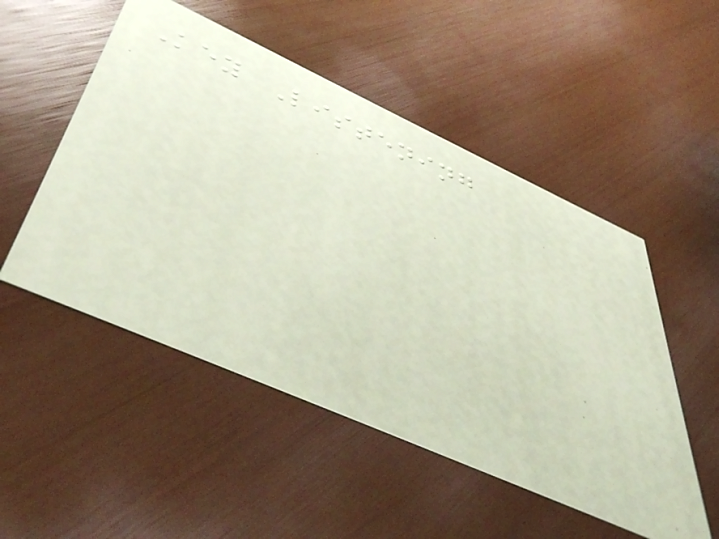Key Listening
